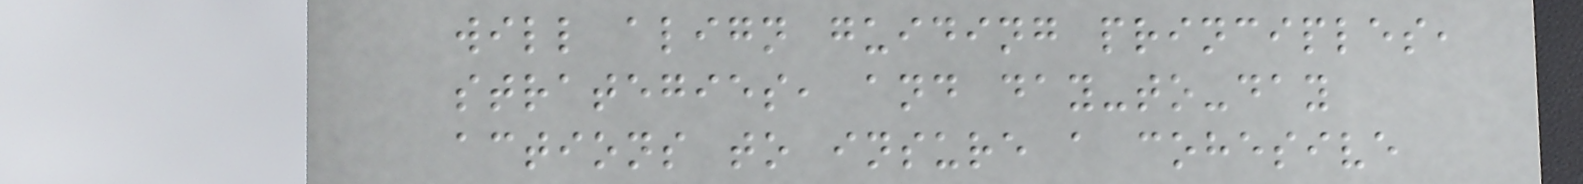will align guiding principles,
strategies, and day-to-day
actions to insure a cohesive
